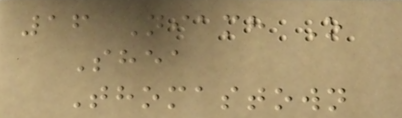16 Niamh O
Shea
Thomastown
